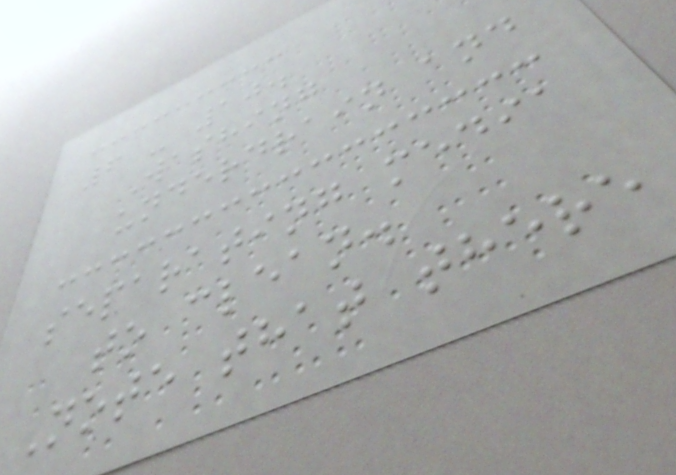6 - 10.
Washing
underdrain and
separating media
to clean.
Note that there
